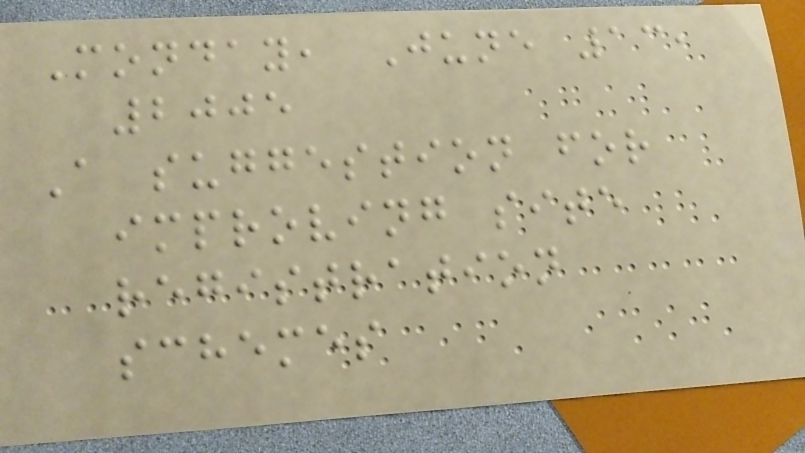Monday, June 13,
2005
A suggestion for
improving site
registration
schemes
